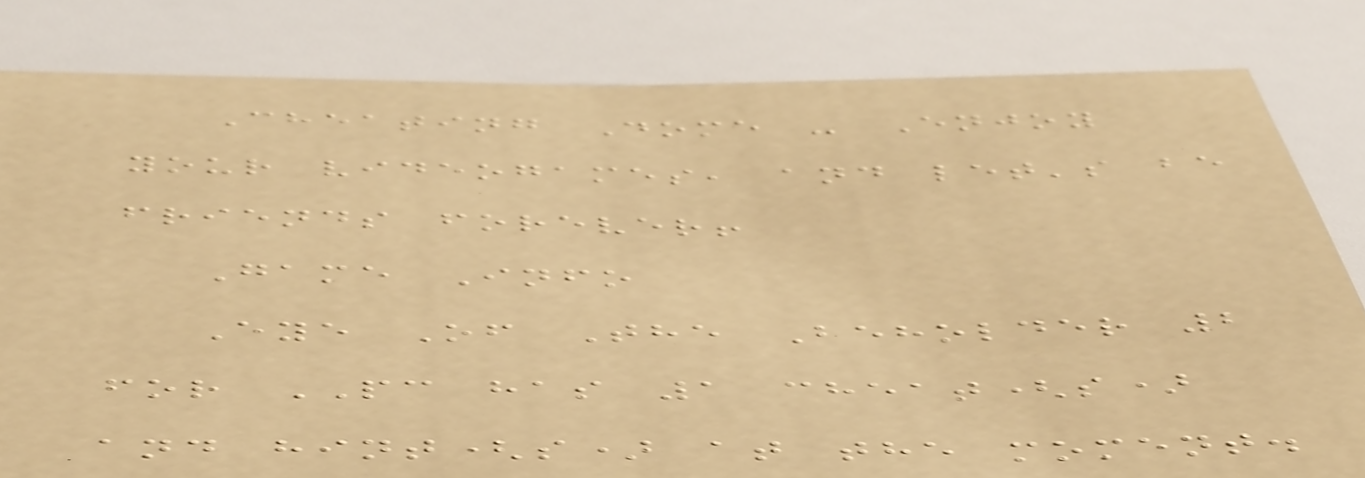Cheating Dome - Enjoy
your videogames, and let's be
friends forever!
Game Info
Eye Of The Beholder 2
for PC has 1 cheat(s)
and hint(s) at the moment.
